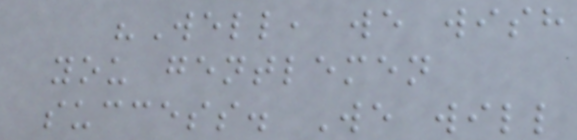"Well, we wish
you gentlemen
success. We will
